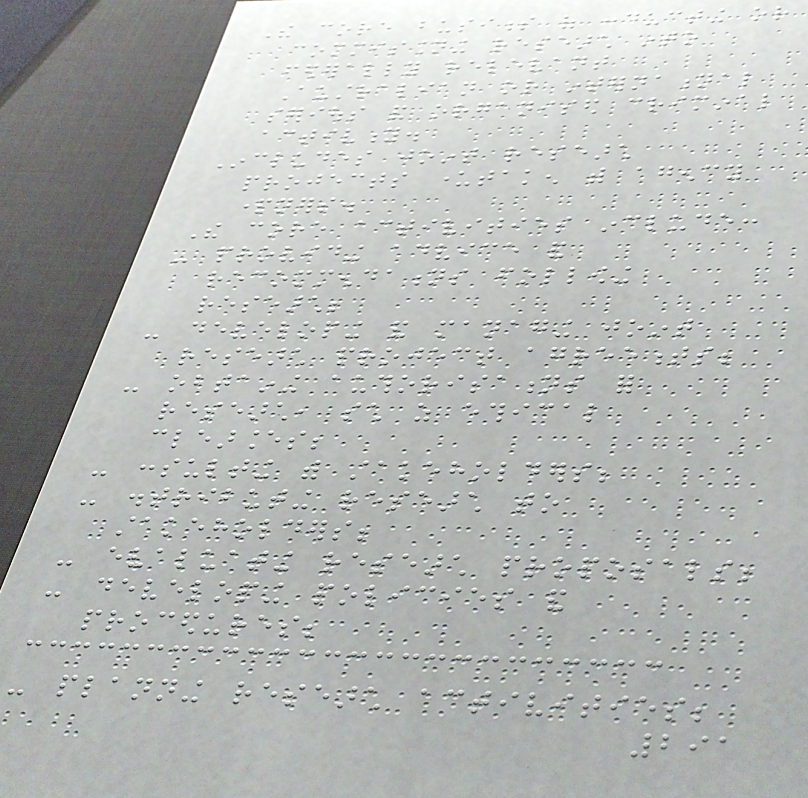The core business of conducting or
commissioning research into
federally relevant
Australian or international
serious and organised criminal
activity.
Includes joint research
projects undertaken with agency
partners.
The core activities include:
- providing advice and
recommendations following
research;
- developing and managing joint
research project agreements;
- obtaining authorisations for
research, such as ethical
clearances;
- consulting with stakeholders;
- distributing research to
stakeholders;
- evaluating research proposals;
- developing policies and
procedures;
- planning research activities;
291
